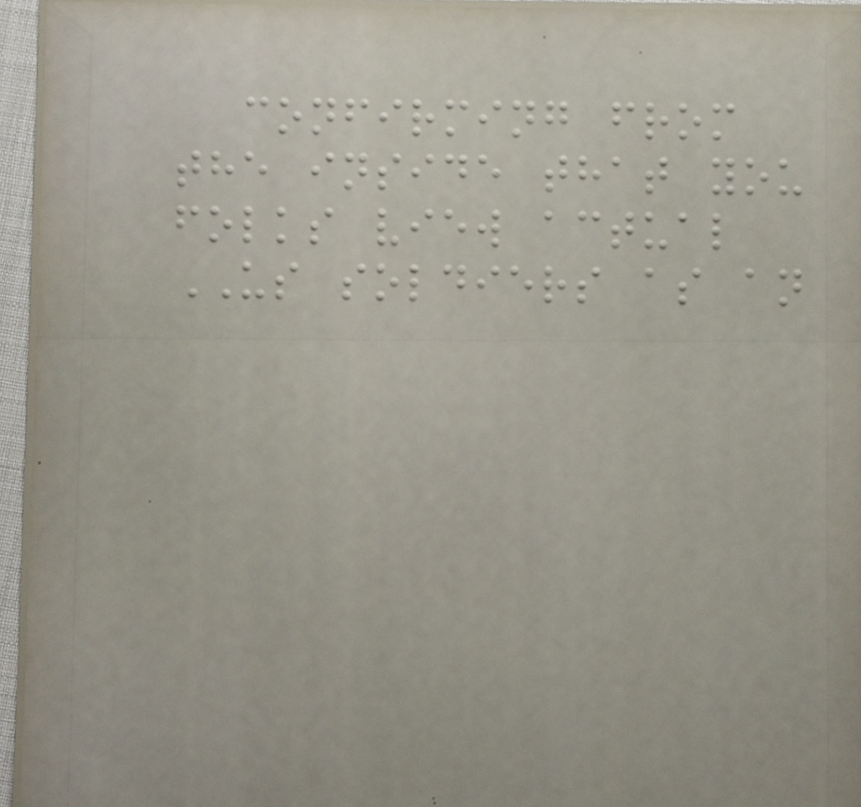confirming from
the inside that you
folks view actual
US soldiers as an
